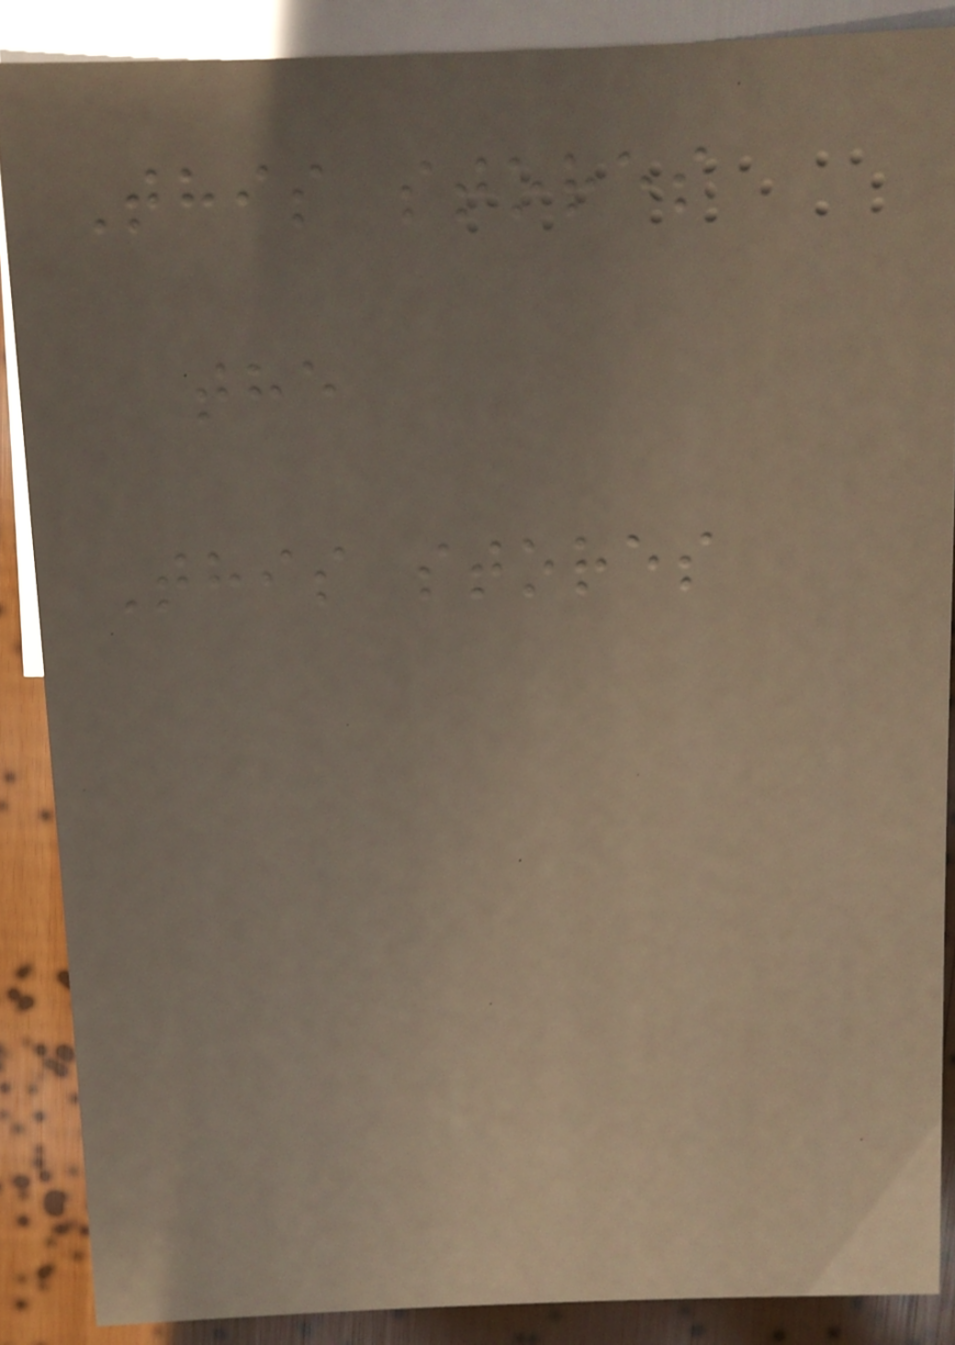This stores
the
This stores
